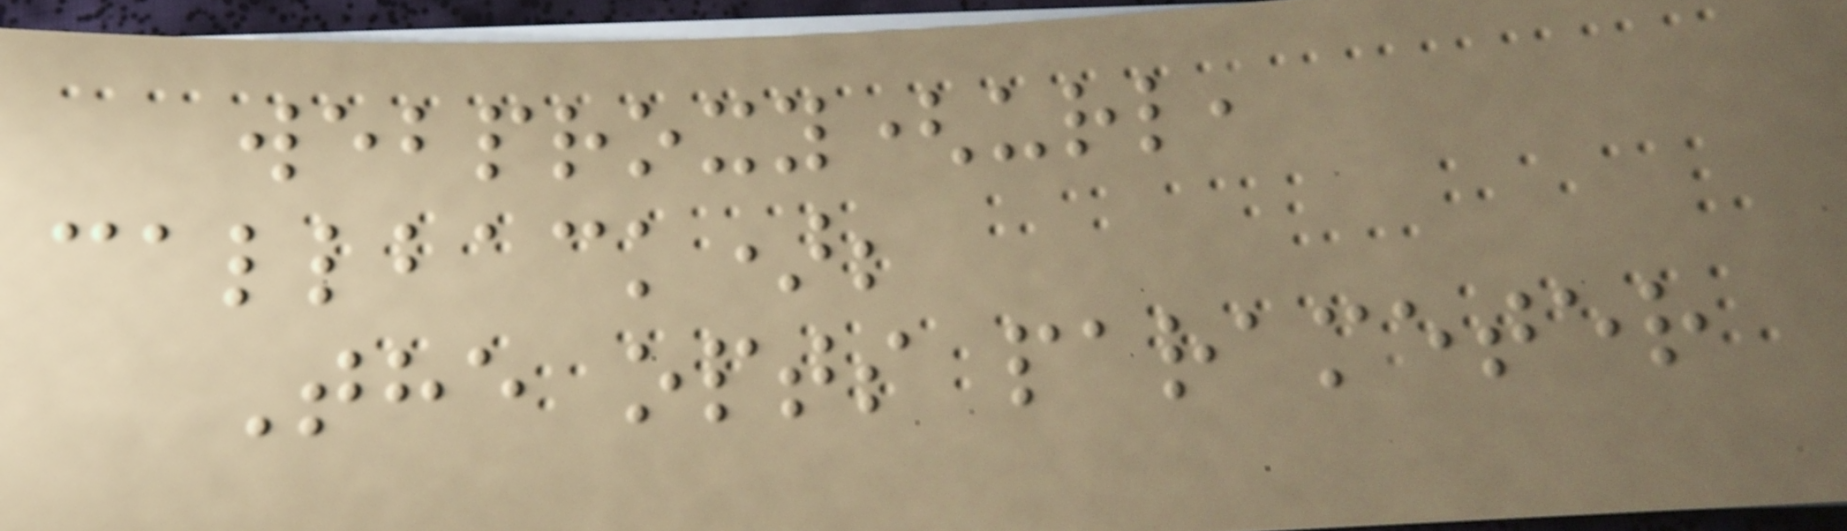webproxy(url,
callback);
The opts parameter
